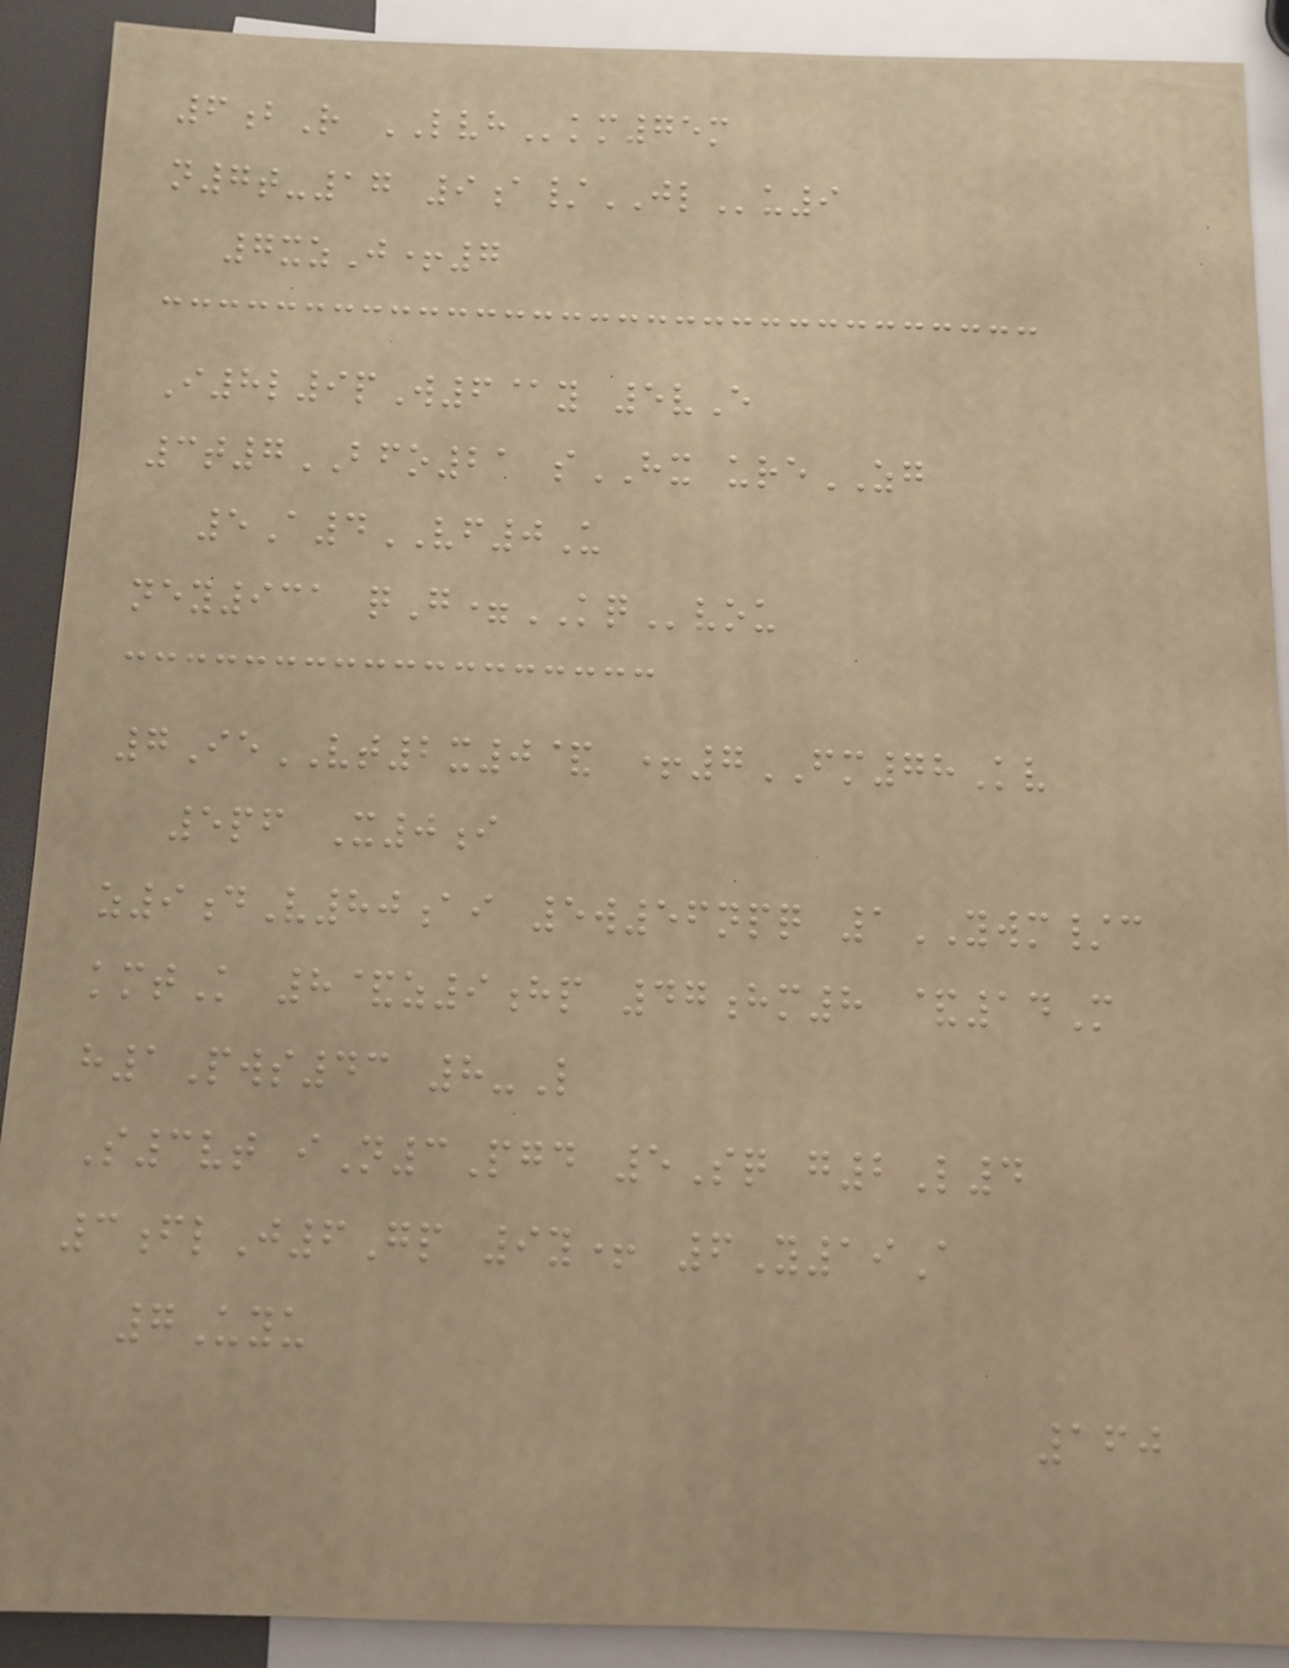6bR LVHkm75m
n7t-17 9a/JLu9
7xzJ+7
I8l9pW6@y 5vE
3t7BFO21 sHX ureZG
5A4VF0U
ney931 qG=KQvou
7IeVT2x0& +7FM78Kv
5pf X0i
z9dV80ai 5w56npq 1YWM/c
kmtK 8&z9hp 47hm8 &14M
h1Pws43 8-L
S3vt iN3Pgd 5Sq g2L4
3flJ6Gp 9y+ 6Y19A
7Uyu
160
